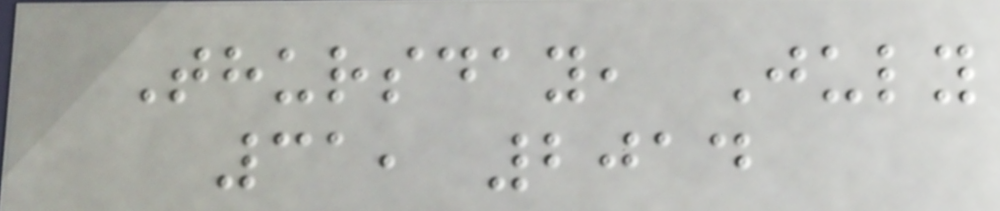Thursday, July
31, 2014
